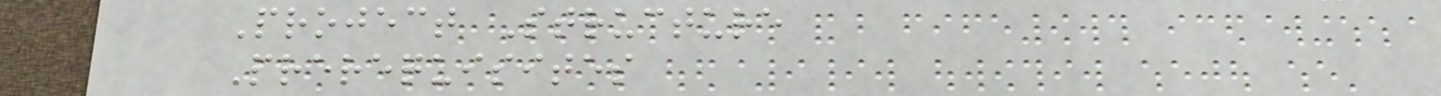Project Structure
Prerequisites
